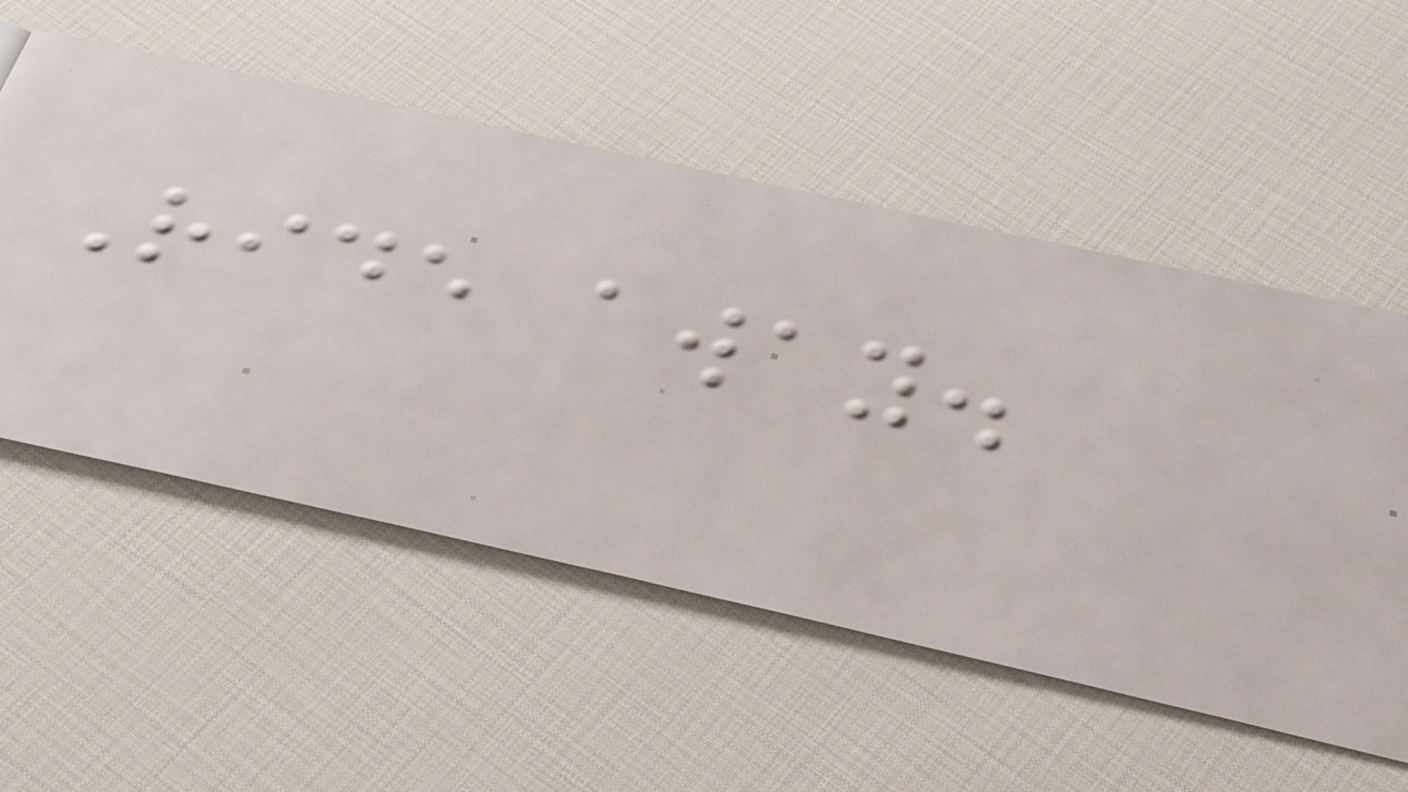Ride away.
